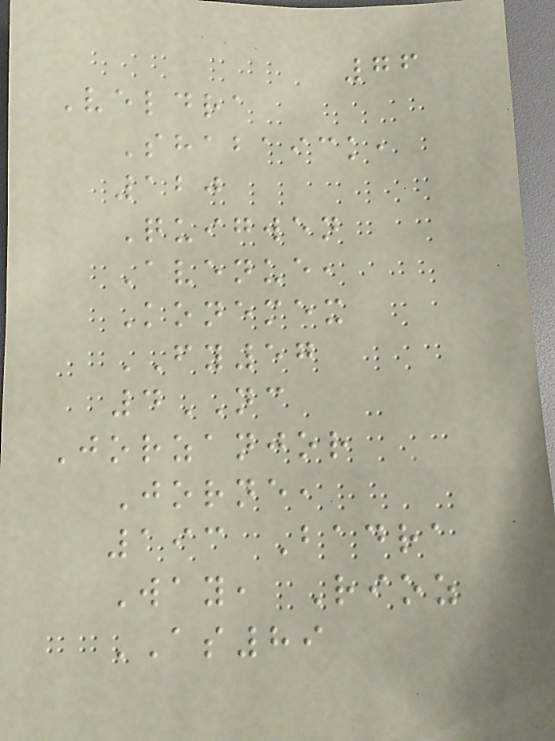76
Veldra
Shabaick,
120
Quigwen
Avenue,
Konemex
FY57
4NC
Jorzanjor
Jorne,
193 Badra
Way, Rioz
AS89
